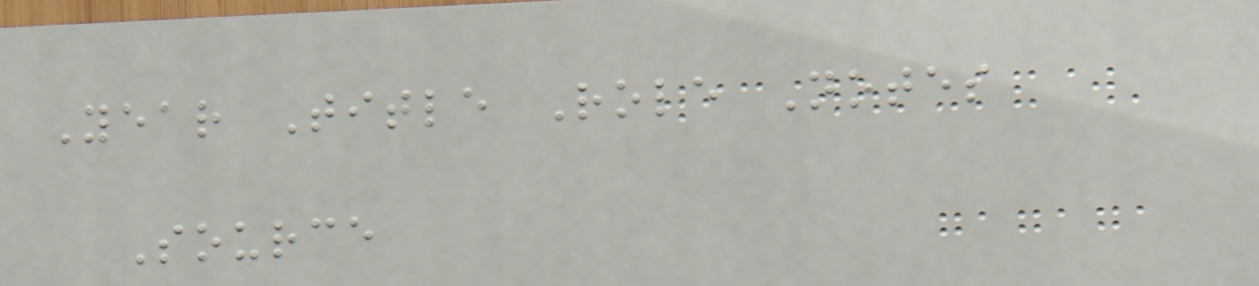Year Title Role Notes
Source
